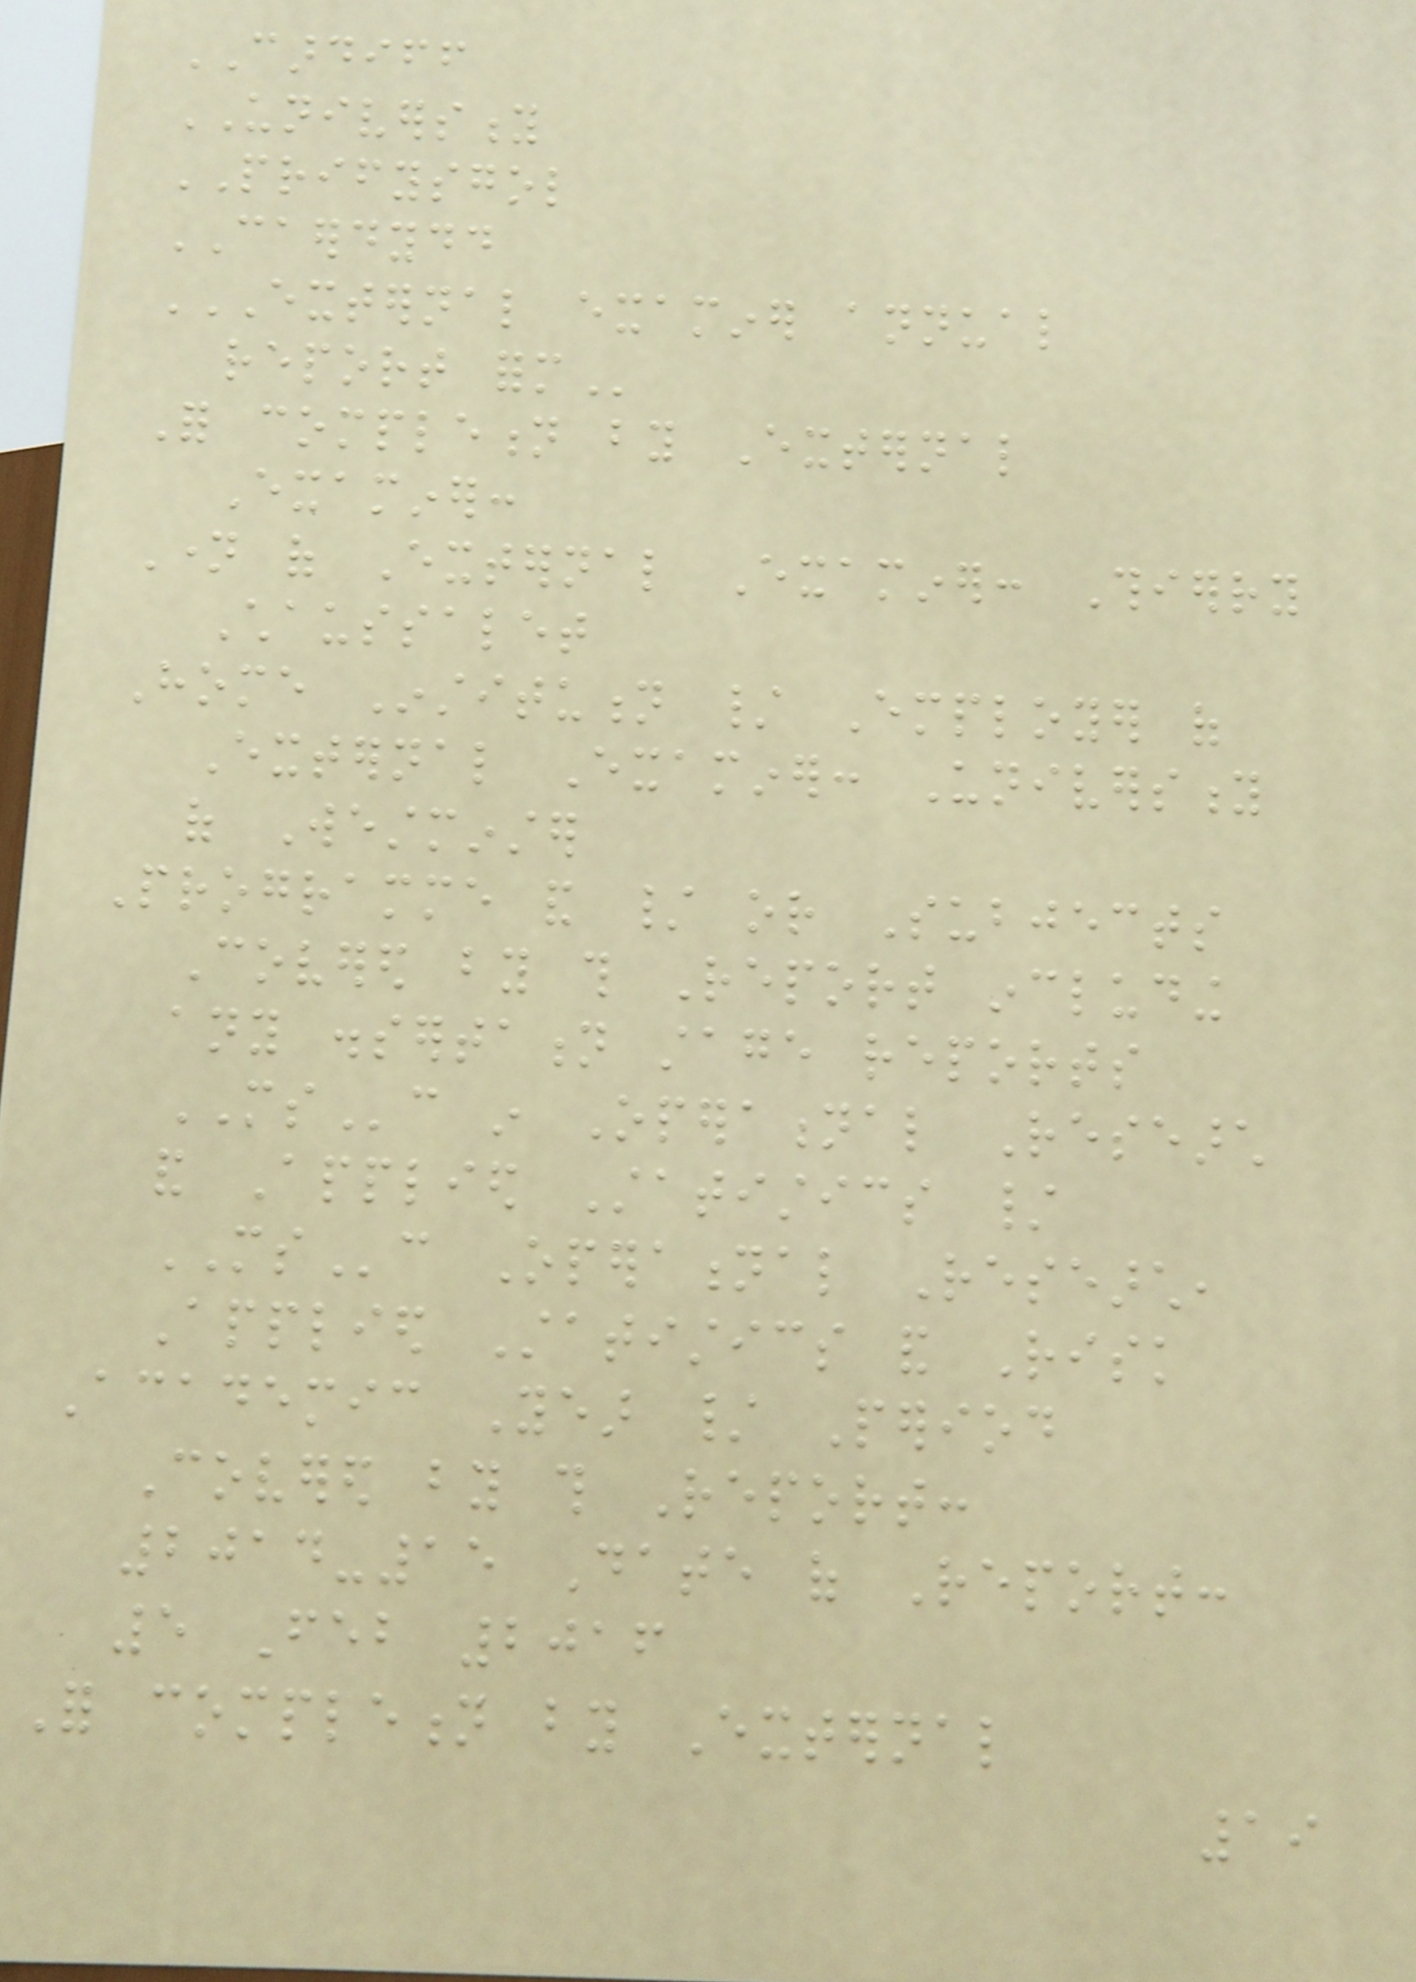CARDIFF
UNIVERSITY
PRIFYSGOL
CAERDYDD
EXTERNAL EXAMINER ANNUAL
REPORT FORM
For completion by External
Examiner:
Name of External Examiner: Thierry
Chaussalet
Home Institution / Employer of
External Examiner: University
of Westminster
Programme and / or Subjects
Covered by this Report including
any dissertation stage reports
MSc in Operational Research
and Applied Statistics /
MSc Operational Research,
Applied Statistics and Risk
Academic Year / Period
Covered by this Report:
2014-15 Date of Report:
5 Feb 2016
For completion by External
19
